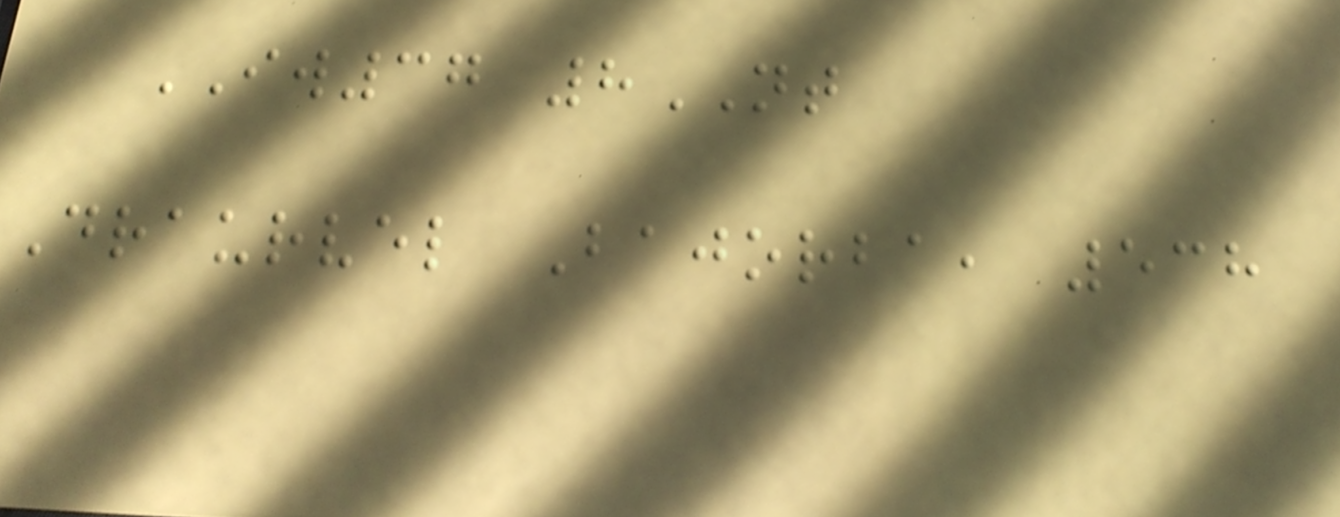IW37 8NT
Draurvel Bajorba, 538
